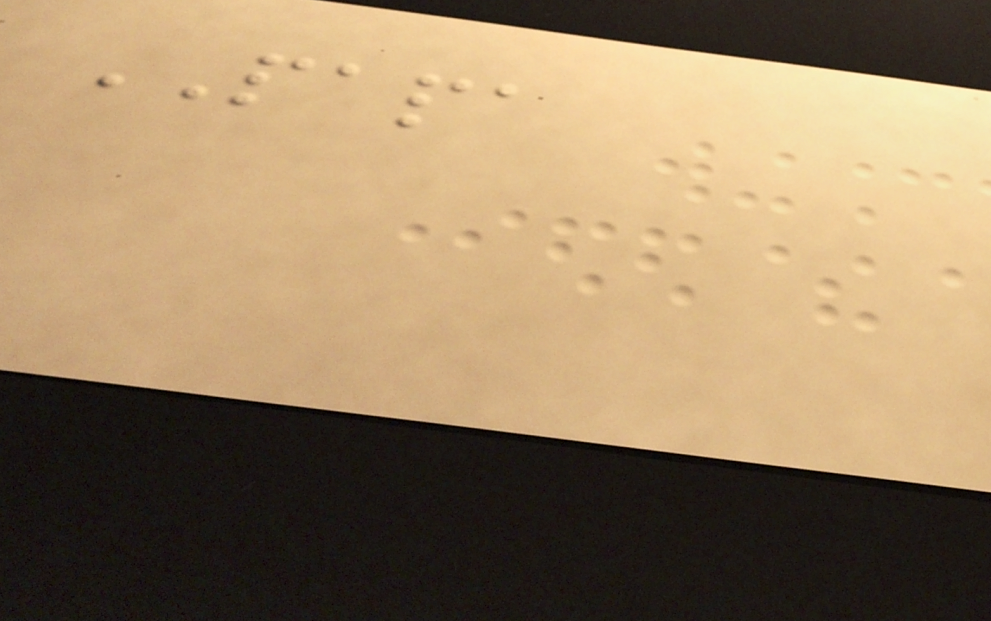PAPA
